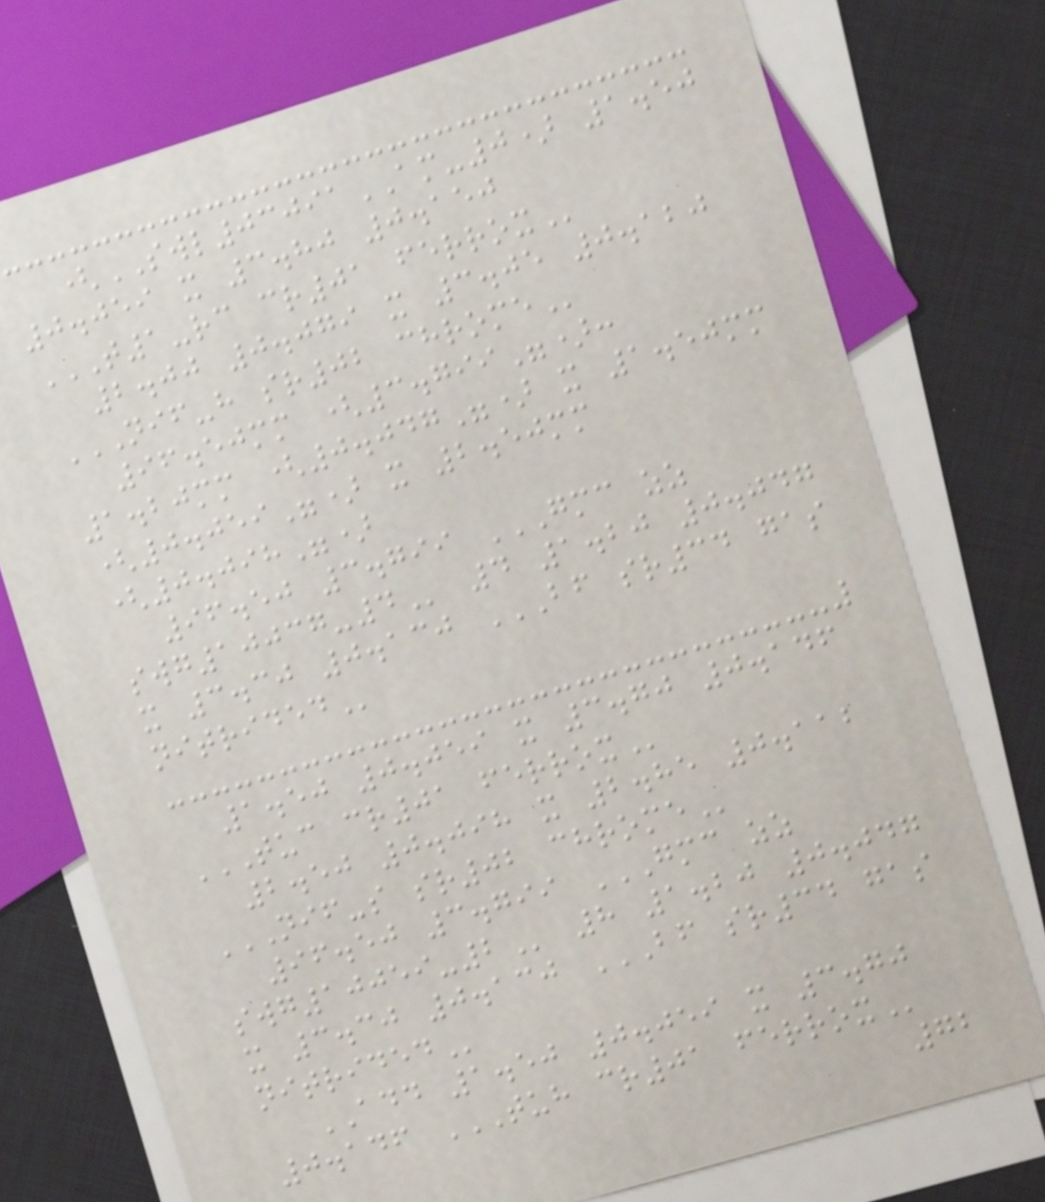(SWL03091AM-0) 1.50
0.059 x 3.80 0.150
T1-RC CR01 FERROX
2.00 0.079 x 3.05 0.120
NIF-H SR02 CHROME
96.50mm (3.799"):
1.20mm (0.047") x 1.50mm
(0.059") x 2.50mm
(0.098")
96.50 3.799 GMC ZZ
SWG10037-4 4 1.20 0.047
x 3.30 0.130 BF SR34 GAS
NITRIDED
1.50 0.059 x 3.70 0.146
TUC CR01 FERROX
2.50 0.098 x 2.85 0.112
NIF-S SR02 CHROME
96.50 3.799 GMC ZZ
SWG10059-2 8 1.20 0.047
x 3.30 0.130 BF SR34 GAS
NITRIDED
ADD 1.50 0.059 x 3.70
0.146 TUH CR01 FERROX
72
